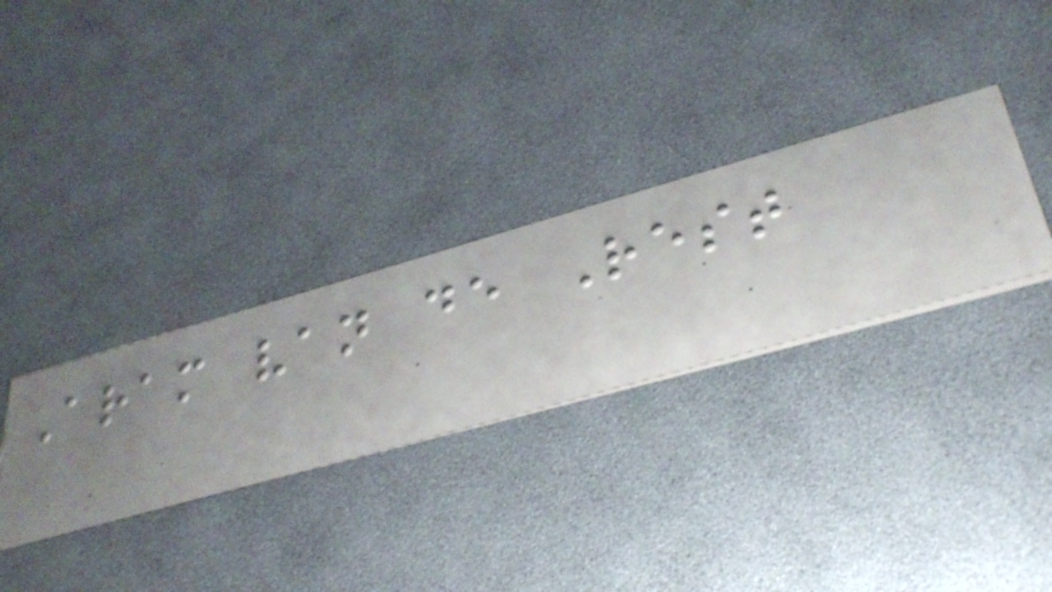Aram van de Rest
